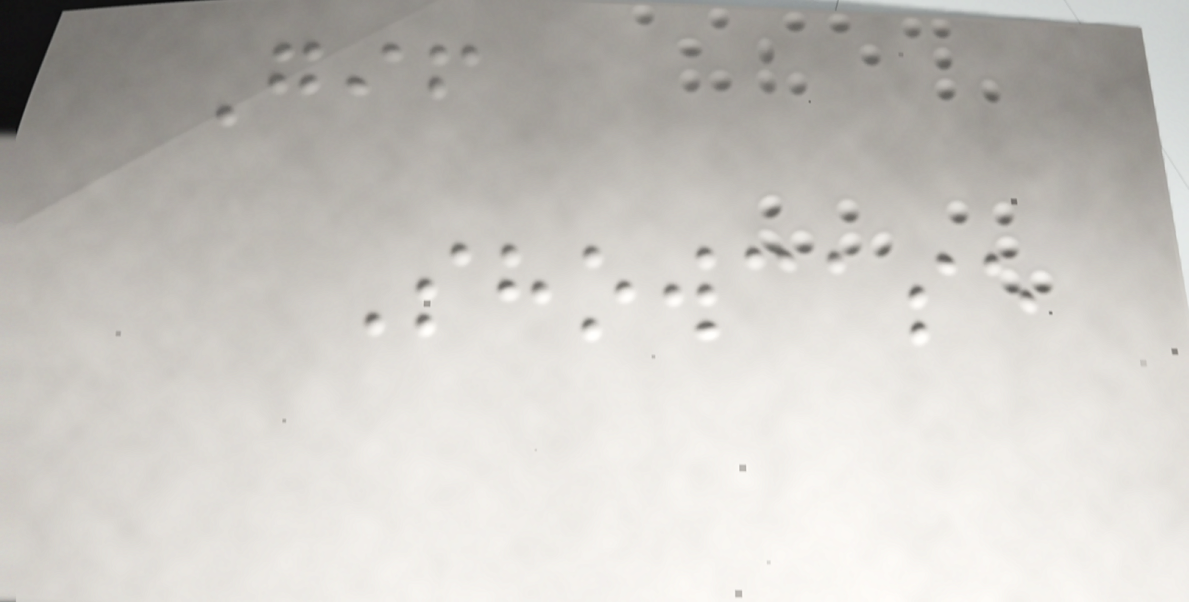Gif
Showcase
